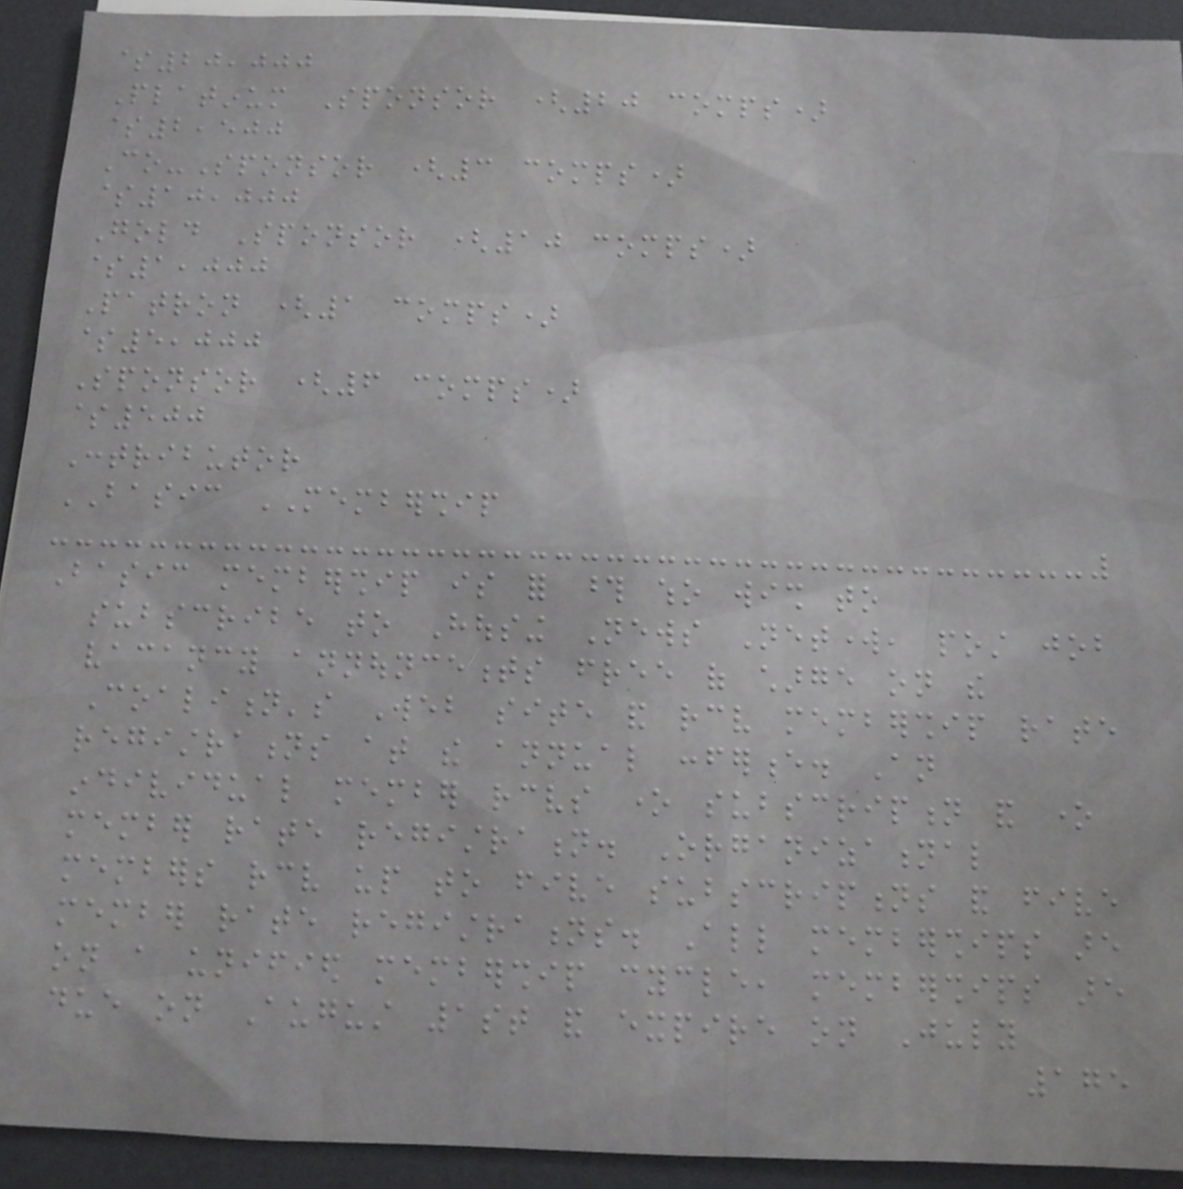$20,000
Platinum Sponsor (20 comps)
$2,500
Co-Sponsor (3 comps)
$10,000
Gold Sponsor (10 comps)
$1,000
Patron (1 comps)
$5,000
Sponsor (6 comps)
$500
Contributor
BASIC MEMBERSHIP
Basic membership is for those who wish to
subscribe to Housing News Network, post job
vacancy announcements free of charge on the
Coalition's Web site and receive membership rate
registrations at the annual conference. An
individual member receives one subscription and one
member rate registration. Organizational
members receive up to five subscriptions and five
member rate registrations. All memberships are
on a unified membership cycle, memberships are
due on August 1st and expire on July
175
